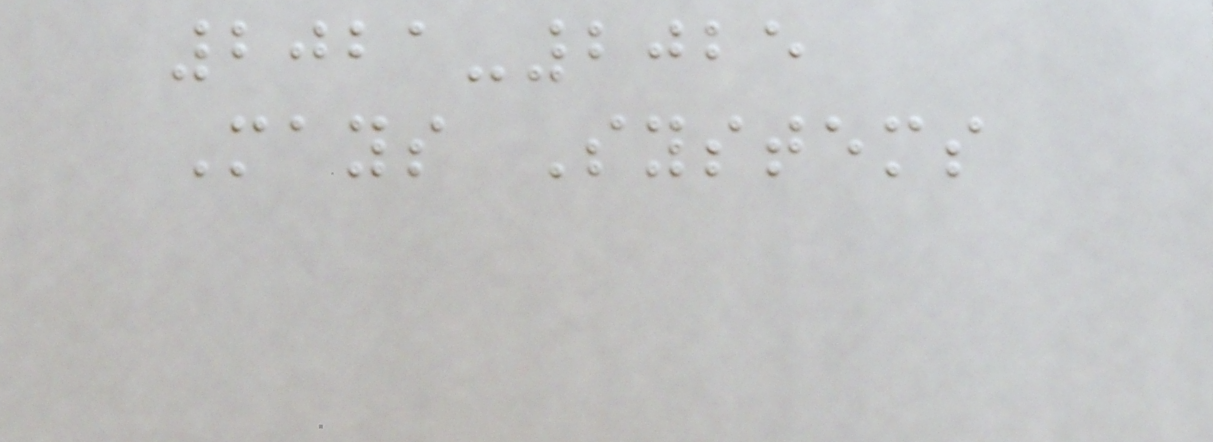2021-2025
Mays Systems
